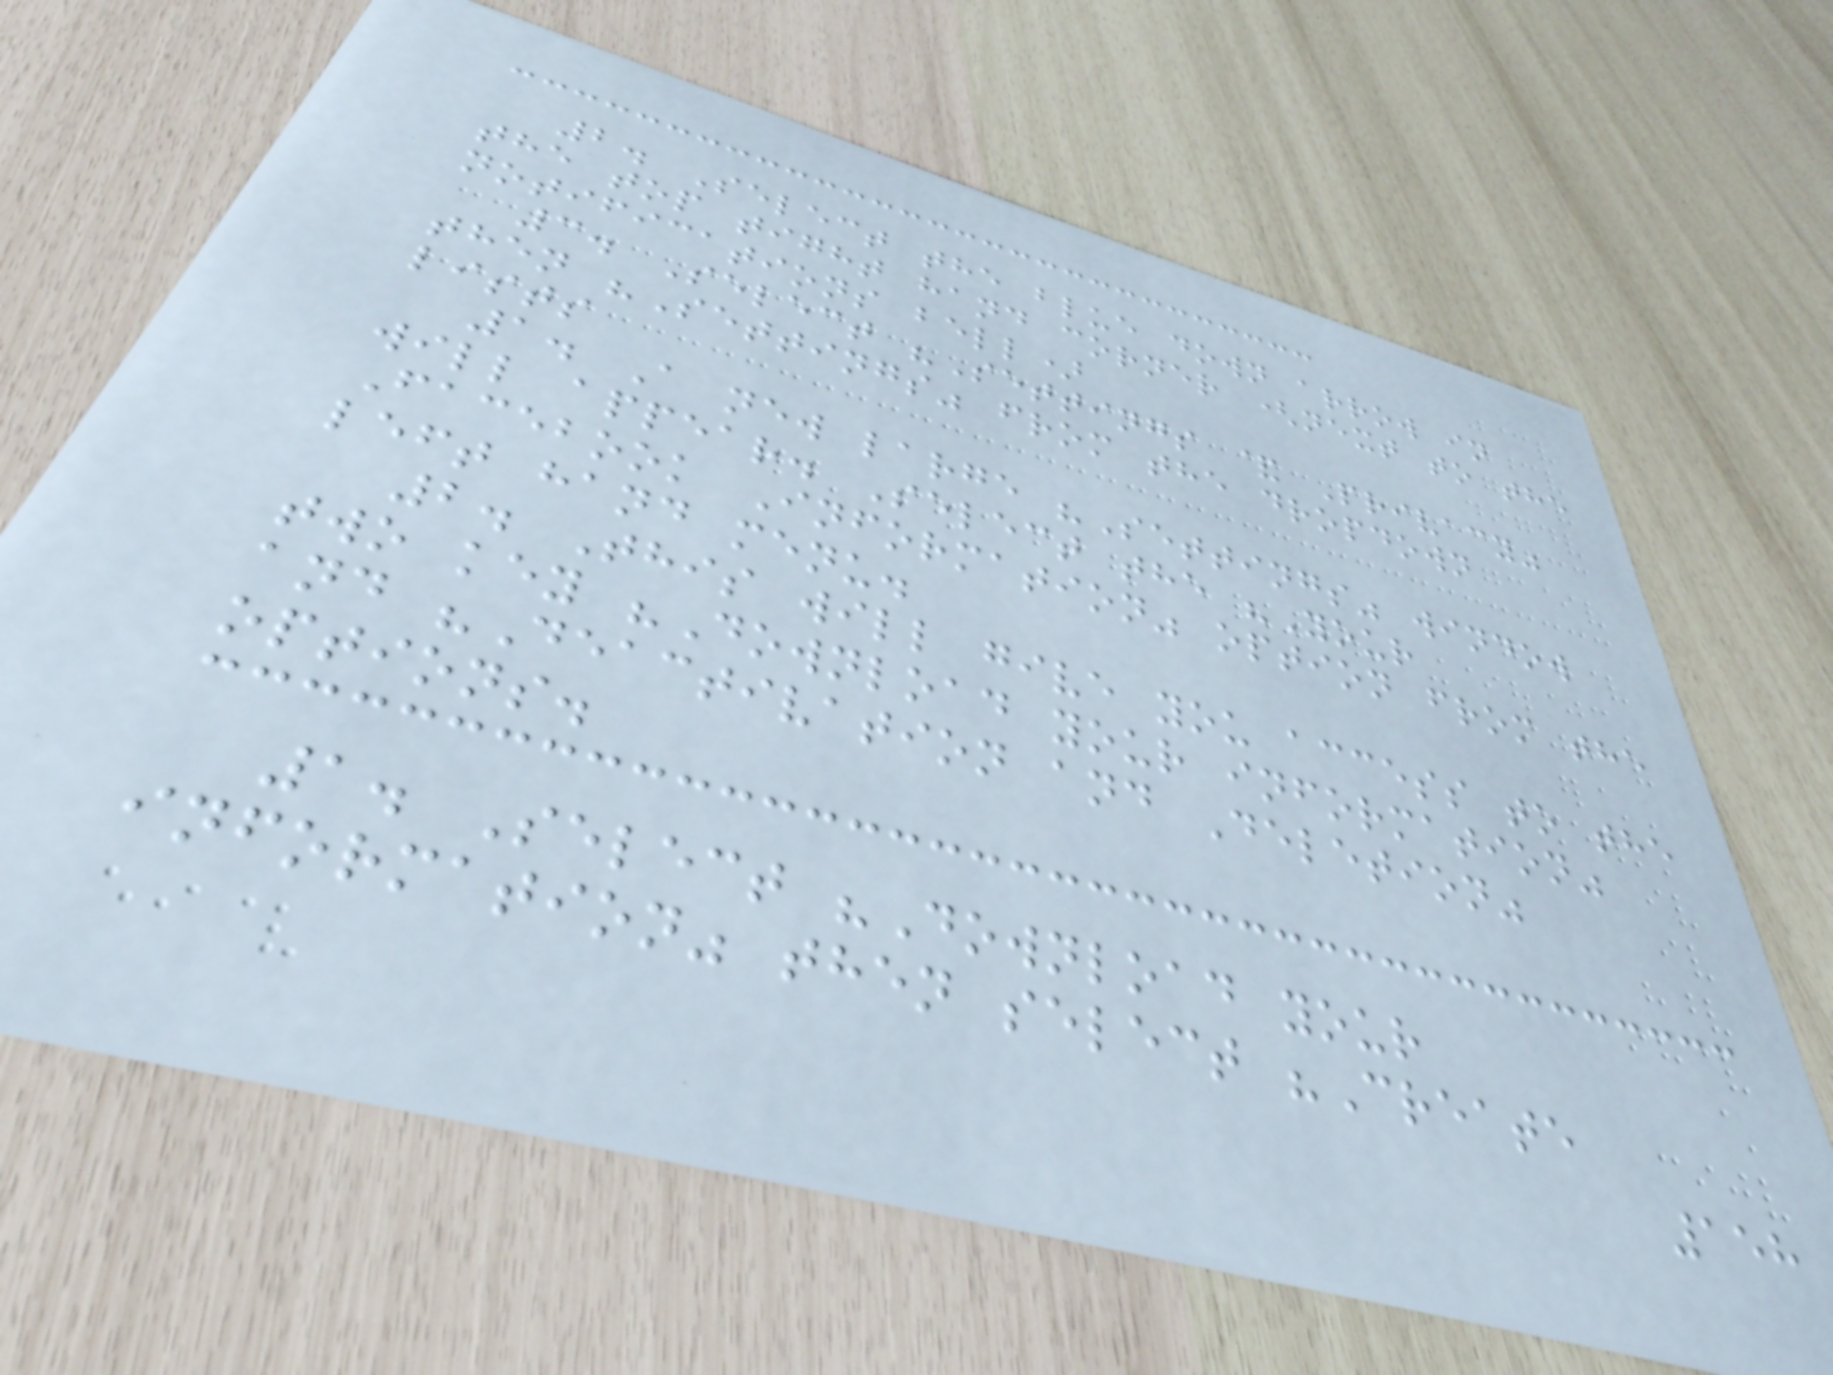2. Select the blue down arrow in
the top tight hand corner (next to the
notifications bell)
3. Select "Settings & Privacy"
then "Settings" from the dropdown
lists
1. A new large "Settings" window
will appear. Select the "Your
Facebook Information" option from the
left hand menu.
2. This will give you access to the
two key "Download your information"
and "Deactivation and Deletion"
options.
1. Select "Download your
information" then select "Create
158
